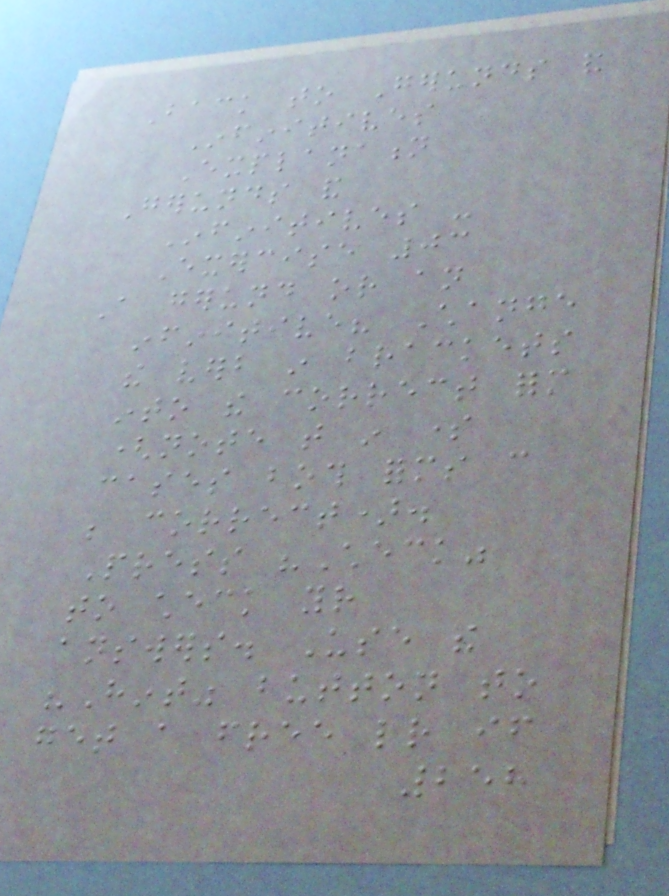Back to Gerunds and
Infinitives
Explanation
Gerunds and
Infinitives -
Exercise 03
A gerund or an
infinitive? Change
the verb in brackets
into the correct form
(note that in some
cases both forms can
be correct).
Press "Check"
to check your
answers. Use the
"Hint" button to
get a free letter if
258
